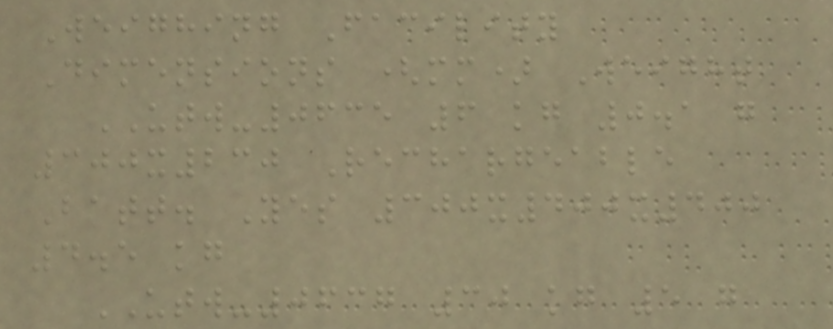Weighing Facility
Dimensions (mm) Weight
UTW-0635 6 kg 0.1 g
300x230 Rechargeable
Batt. Yes 300x400x400
4.5 kg
UTW-0637 30 kg 5 g
